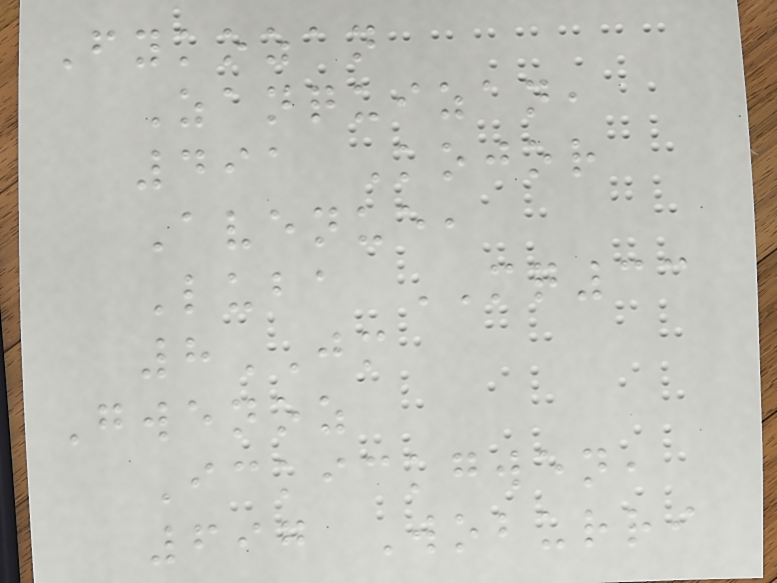Fykozan
Zanquizan,
491 Kojor
Avenue,
Luba MQ33
8JM
Gwenoz
Ickickgwen,
697 Woburri
